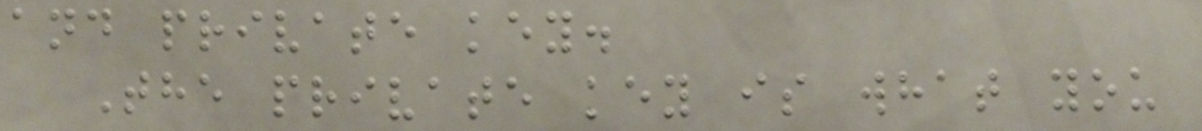and private key.
The private key is what you
